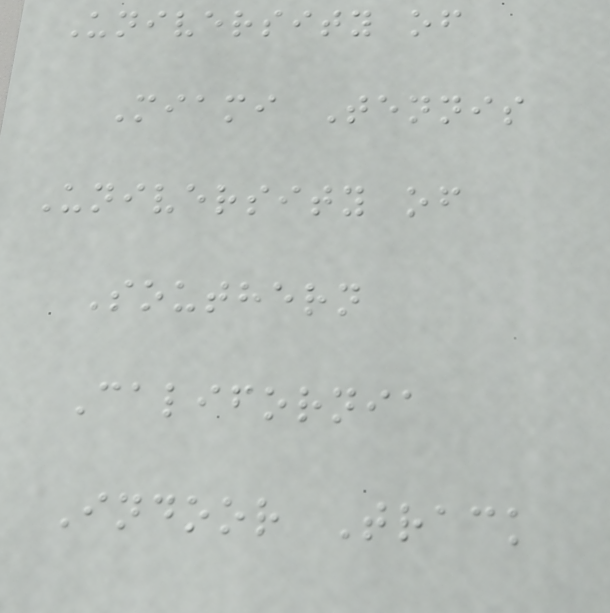University of
Miami Tennis
University of
Southern
California
Indoor Track
